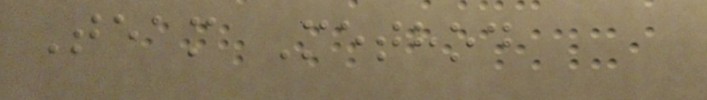Team Method
